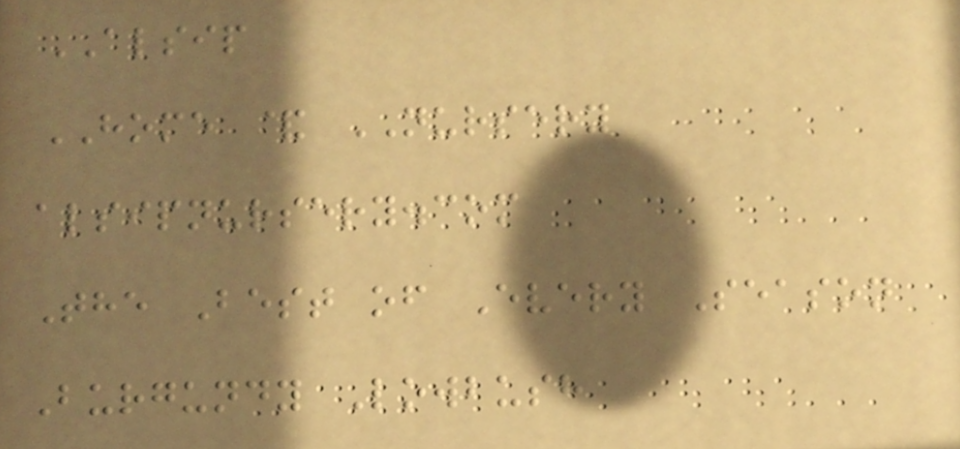ALSIP
HOME & NURSERY
alsipnursery.com
The Best of Every Season
Burgundy Lowbush
